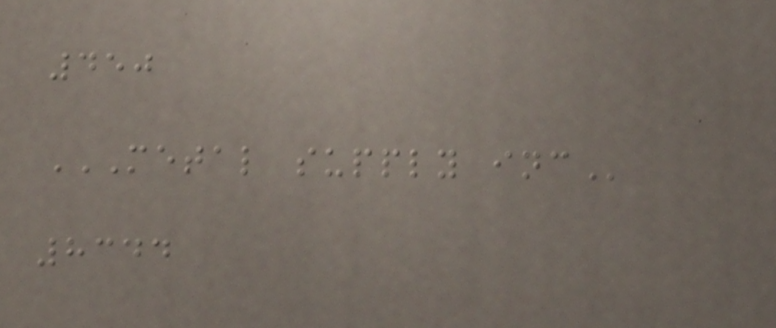450
METAL SUPPLY INC
8344
